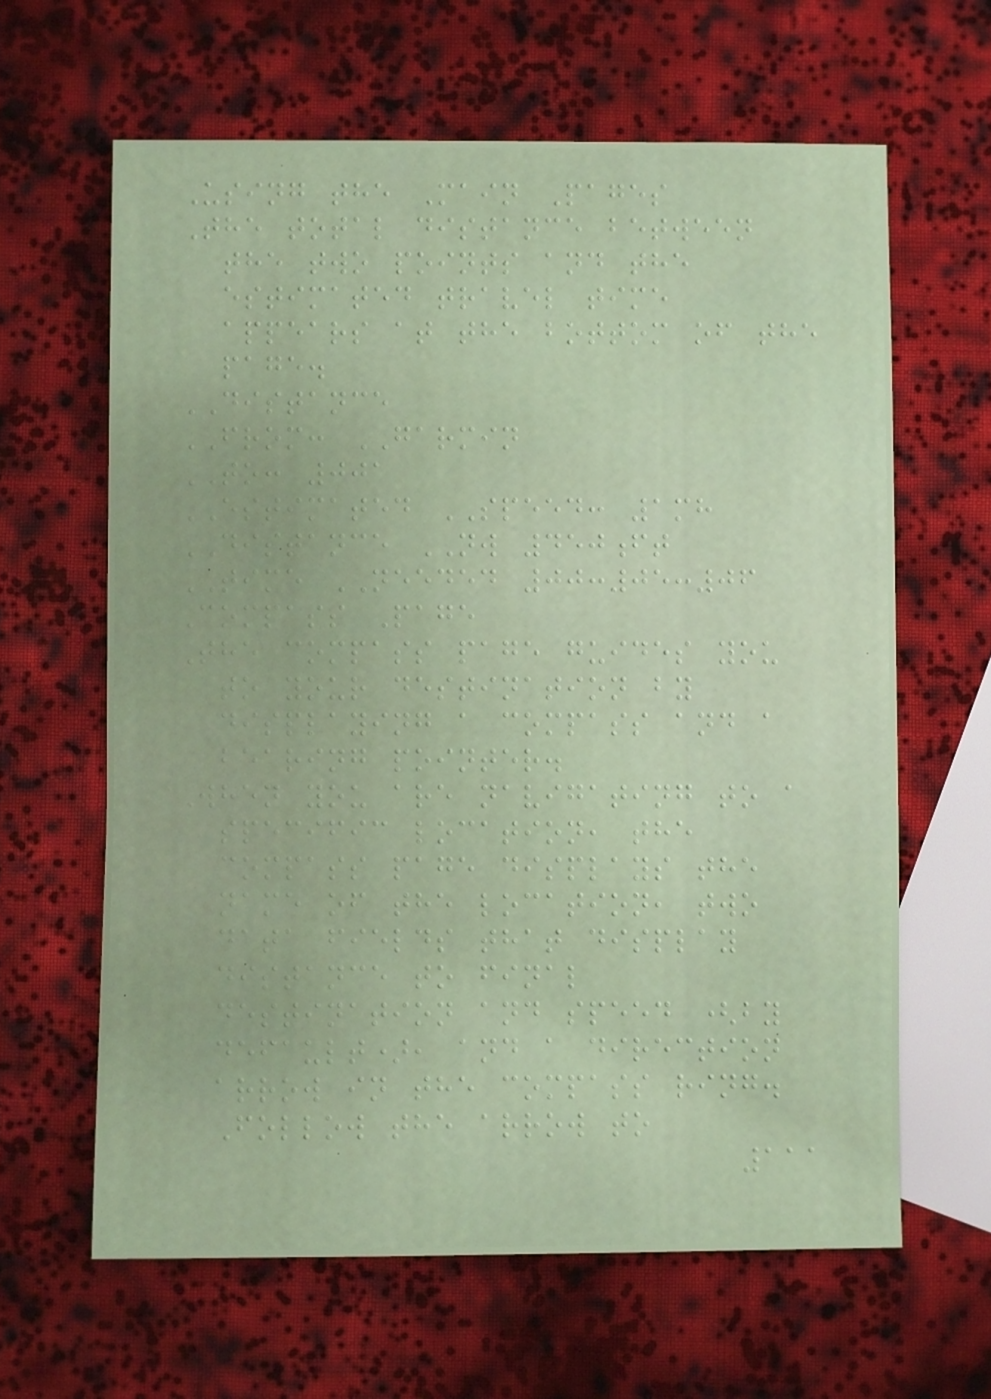Using the Main Pages
The total distance between
the two points and the
estimated travel time
appears at the bottom of the
page.
DISTANCE
FROM: GARMIN
TO: 001
ESTIMATED SPEED: 1mh
DISTANCE NW 450ft
TIME NEEDED 00:05:06
Compass Page
The compass page guides you
to your destination by
displaying a compass and a
bearing pointer.
When you are navigating to a
specific location, the
compass page displays the
name of the location, two
data fields that display
distance to final
destination and speed (by
default), and a direction
arrow in the compass ring.
Follow the arrow to
111
